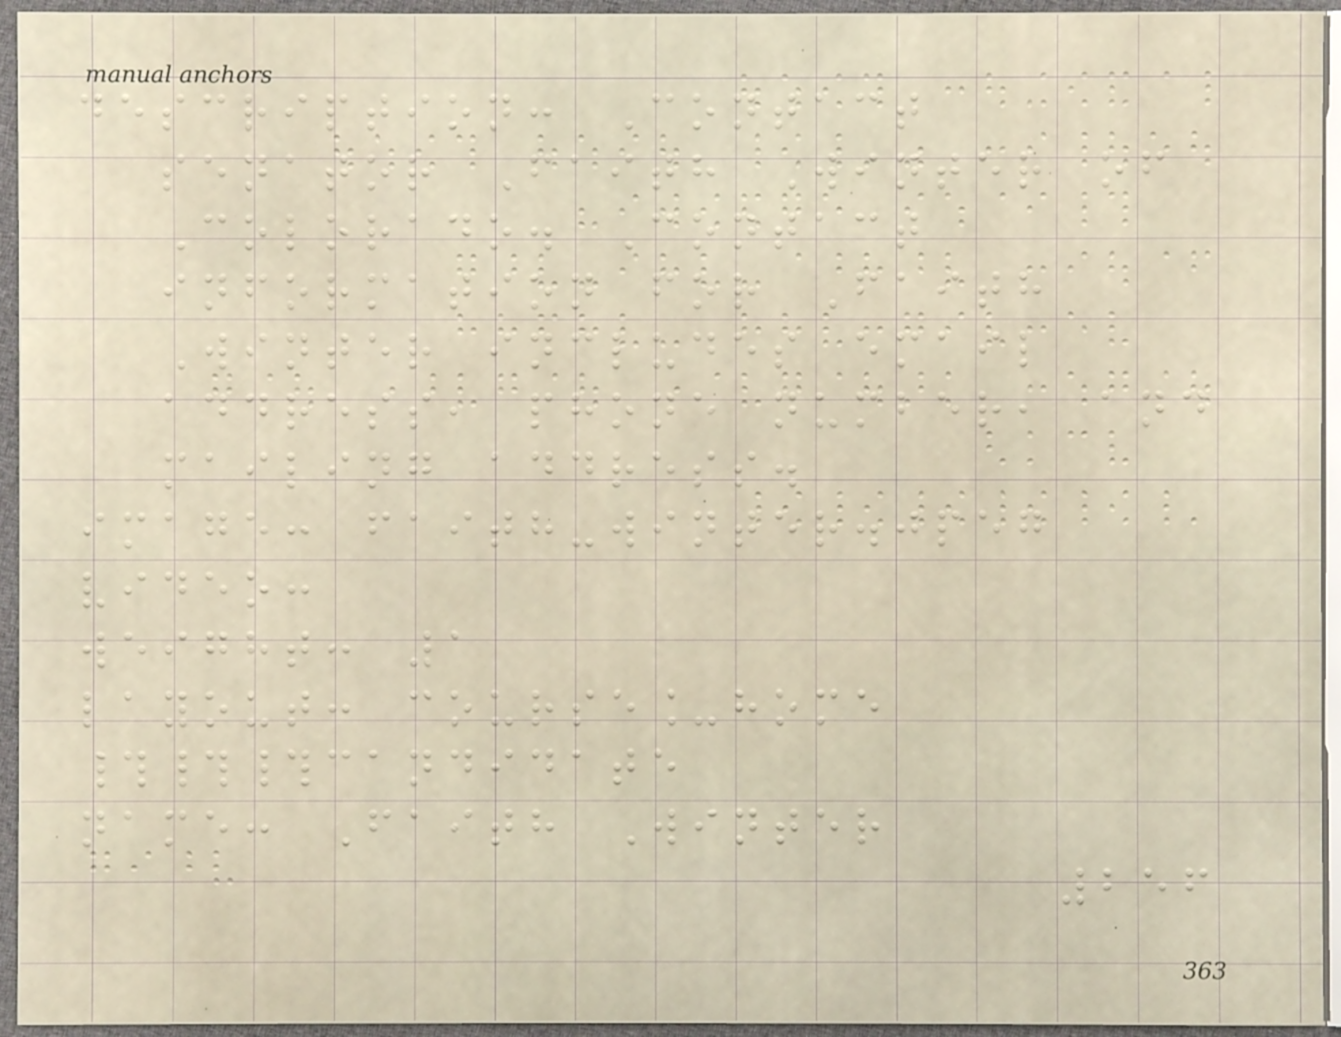description: Contact
senator Faith Winter of
Colorado. Contact
information for Faith
Winter includes email
address, phone number, and
mailing address.
image: faith-winter.jpeg
video:
weight: 1
layout: course_home
###candidate
name: Faith Winter
256
